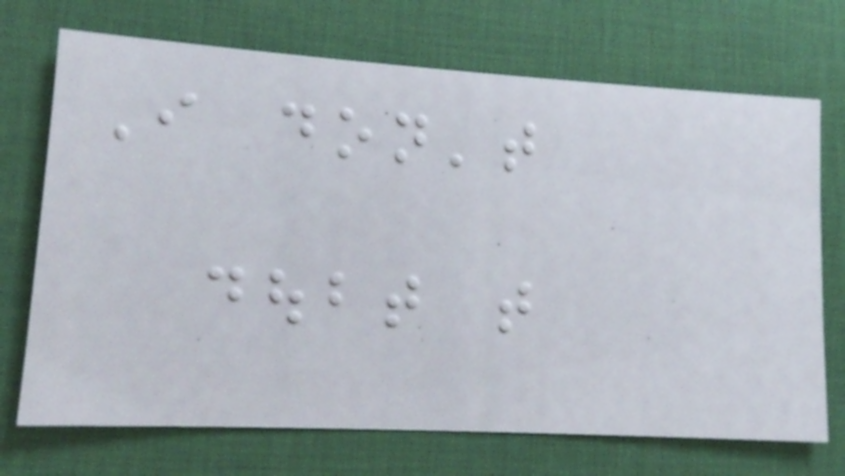I don't
doubt that
